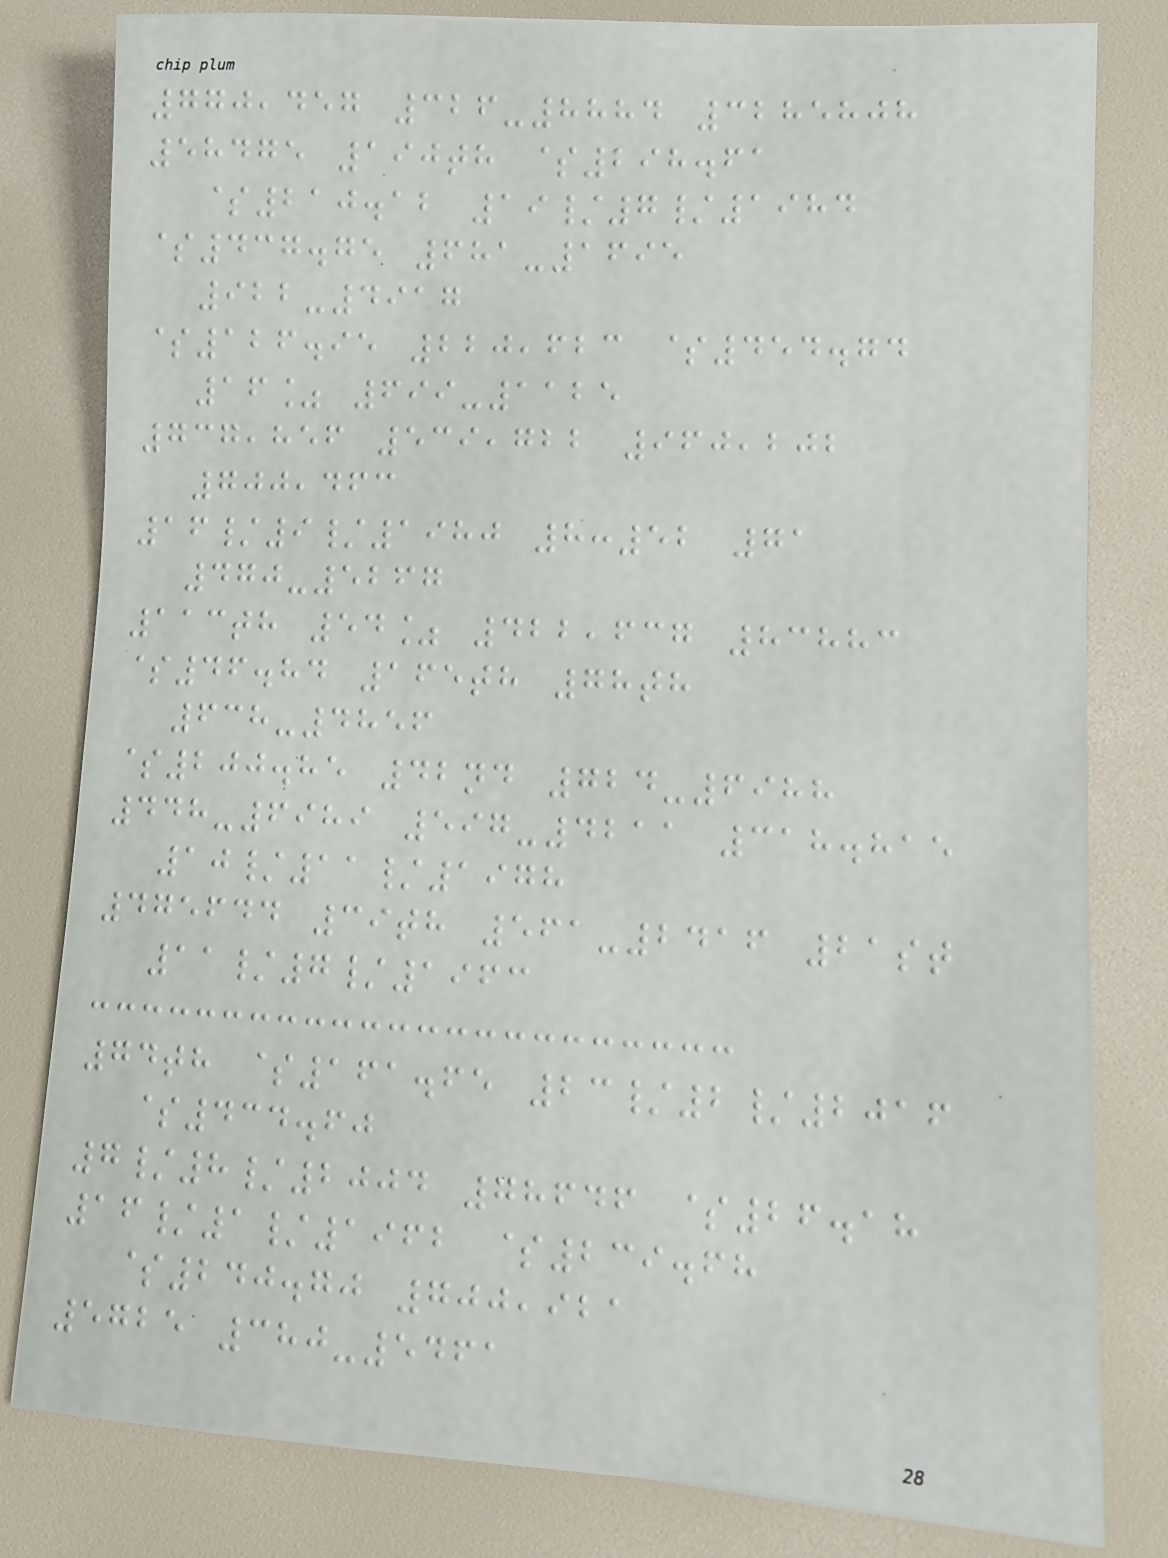770,457 326-8884 3285808
58475 190th $298.61
$210.12 19/7/1984
$437.75 681-1695
922-4917
$126.95 220,623 $454.74
16% 699-1125
737,856 539,722 960,202
700,463
16/9/1980 8:52 71
470-5267
113th 54% 422,637 83883
$46.84 165th 78th
638-4856
$200.85 42nd 724-6988
448-6989 597-4211 318.815
10/11/1978
475644 39th 561-2416 21st
11/7/1963
74th $161.65 23/2/2016
$434.60
7/8/2004 78646 $26.18
16/1/1962 $239.68
$240.70 700,921
5725 380-5461
